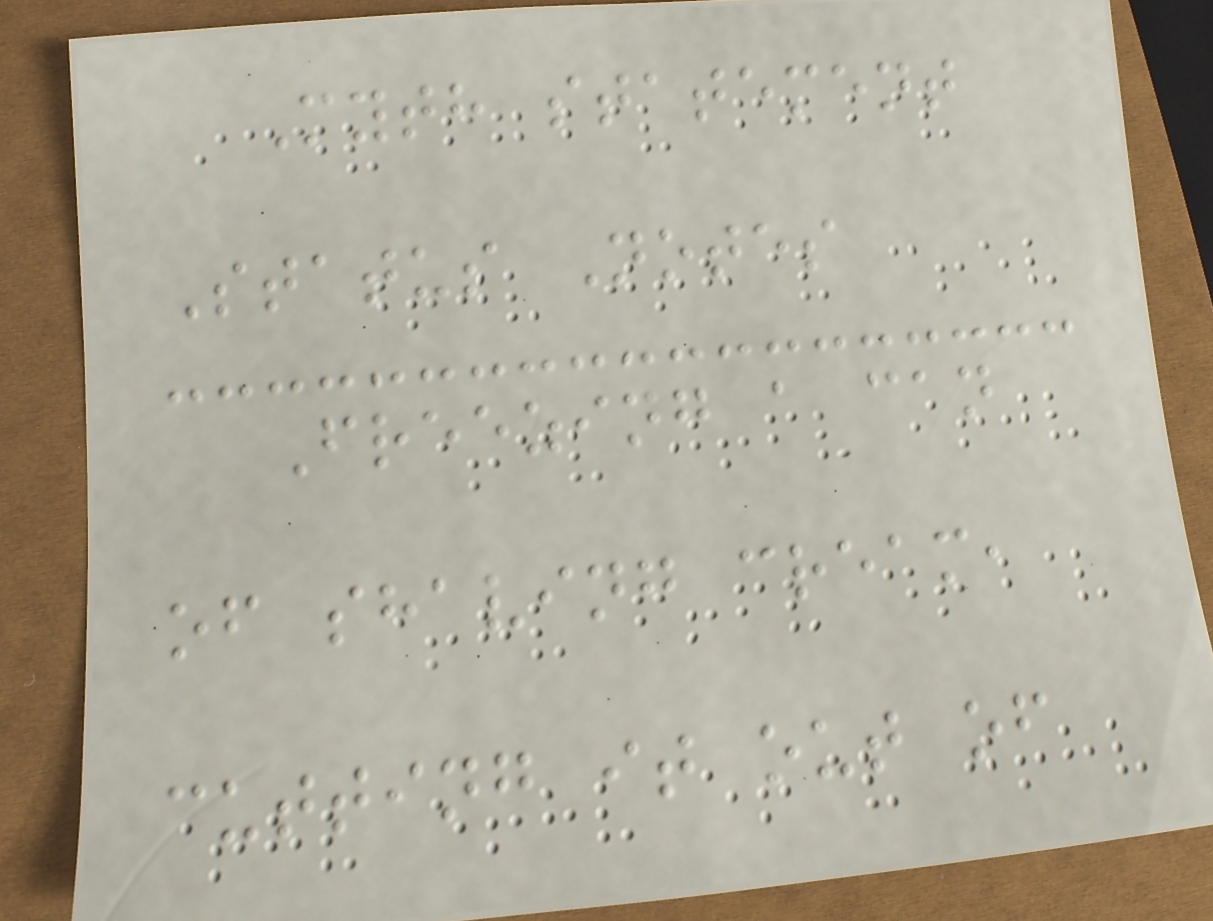Myth statement
Status Notes
Freezing a can
of shaving cream,
cutting it out of
